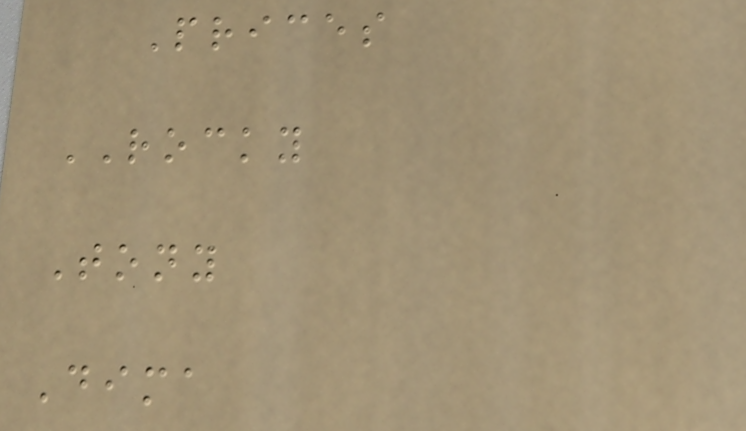Prices
ROCKY
Tony
Dima
